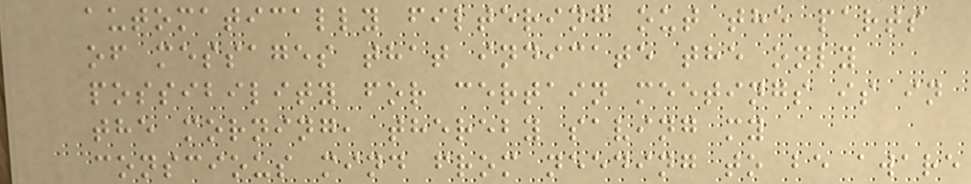automatically filtering out the parts
of messages that indicate the only
possibility for certain meetings is in
the morning, thereby saving my
conscious mind from needing to be aware
